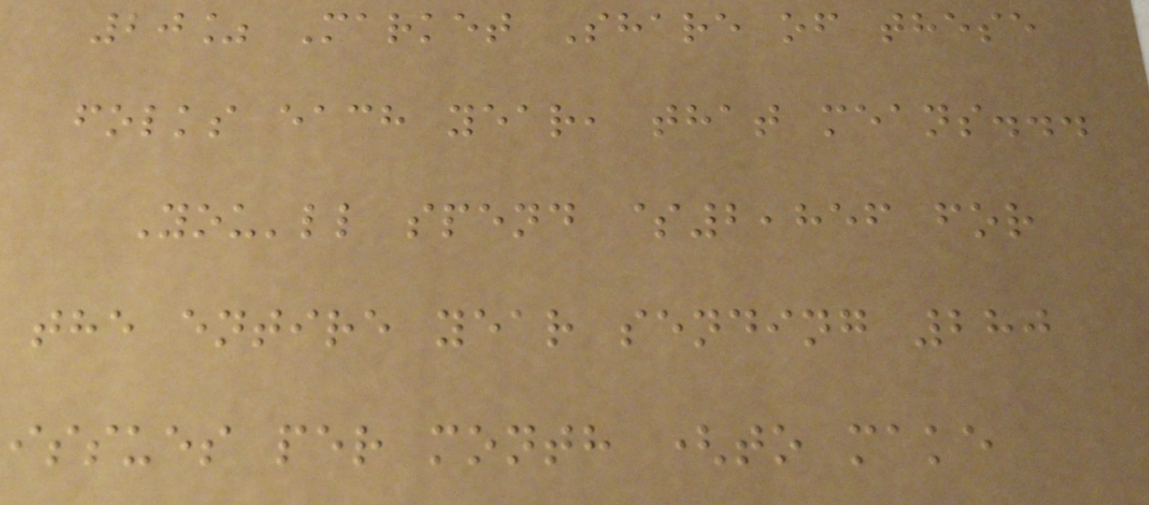20% Market Share of these
folks each year, that means...
You'll spend $2,856 for
the entire year sending 280
issues per month (to make
